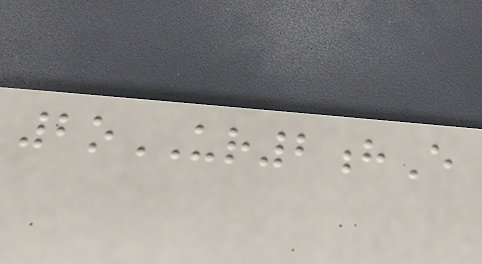2oUR2hE
